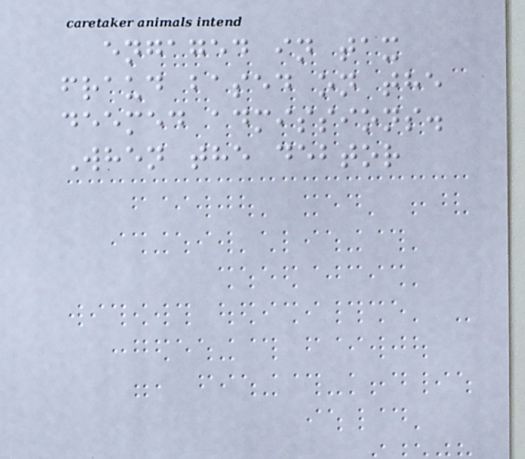engaged in tax
fraud based on the
deemed admissions.
When the debtor
